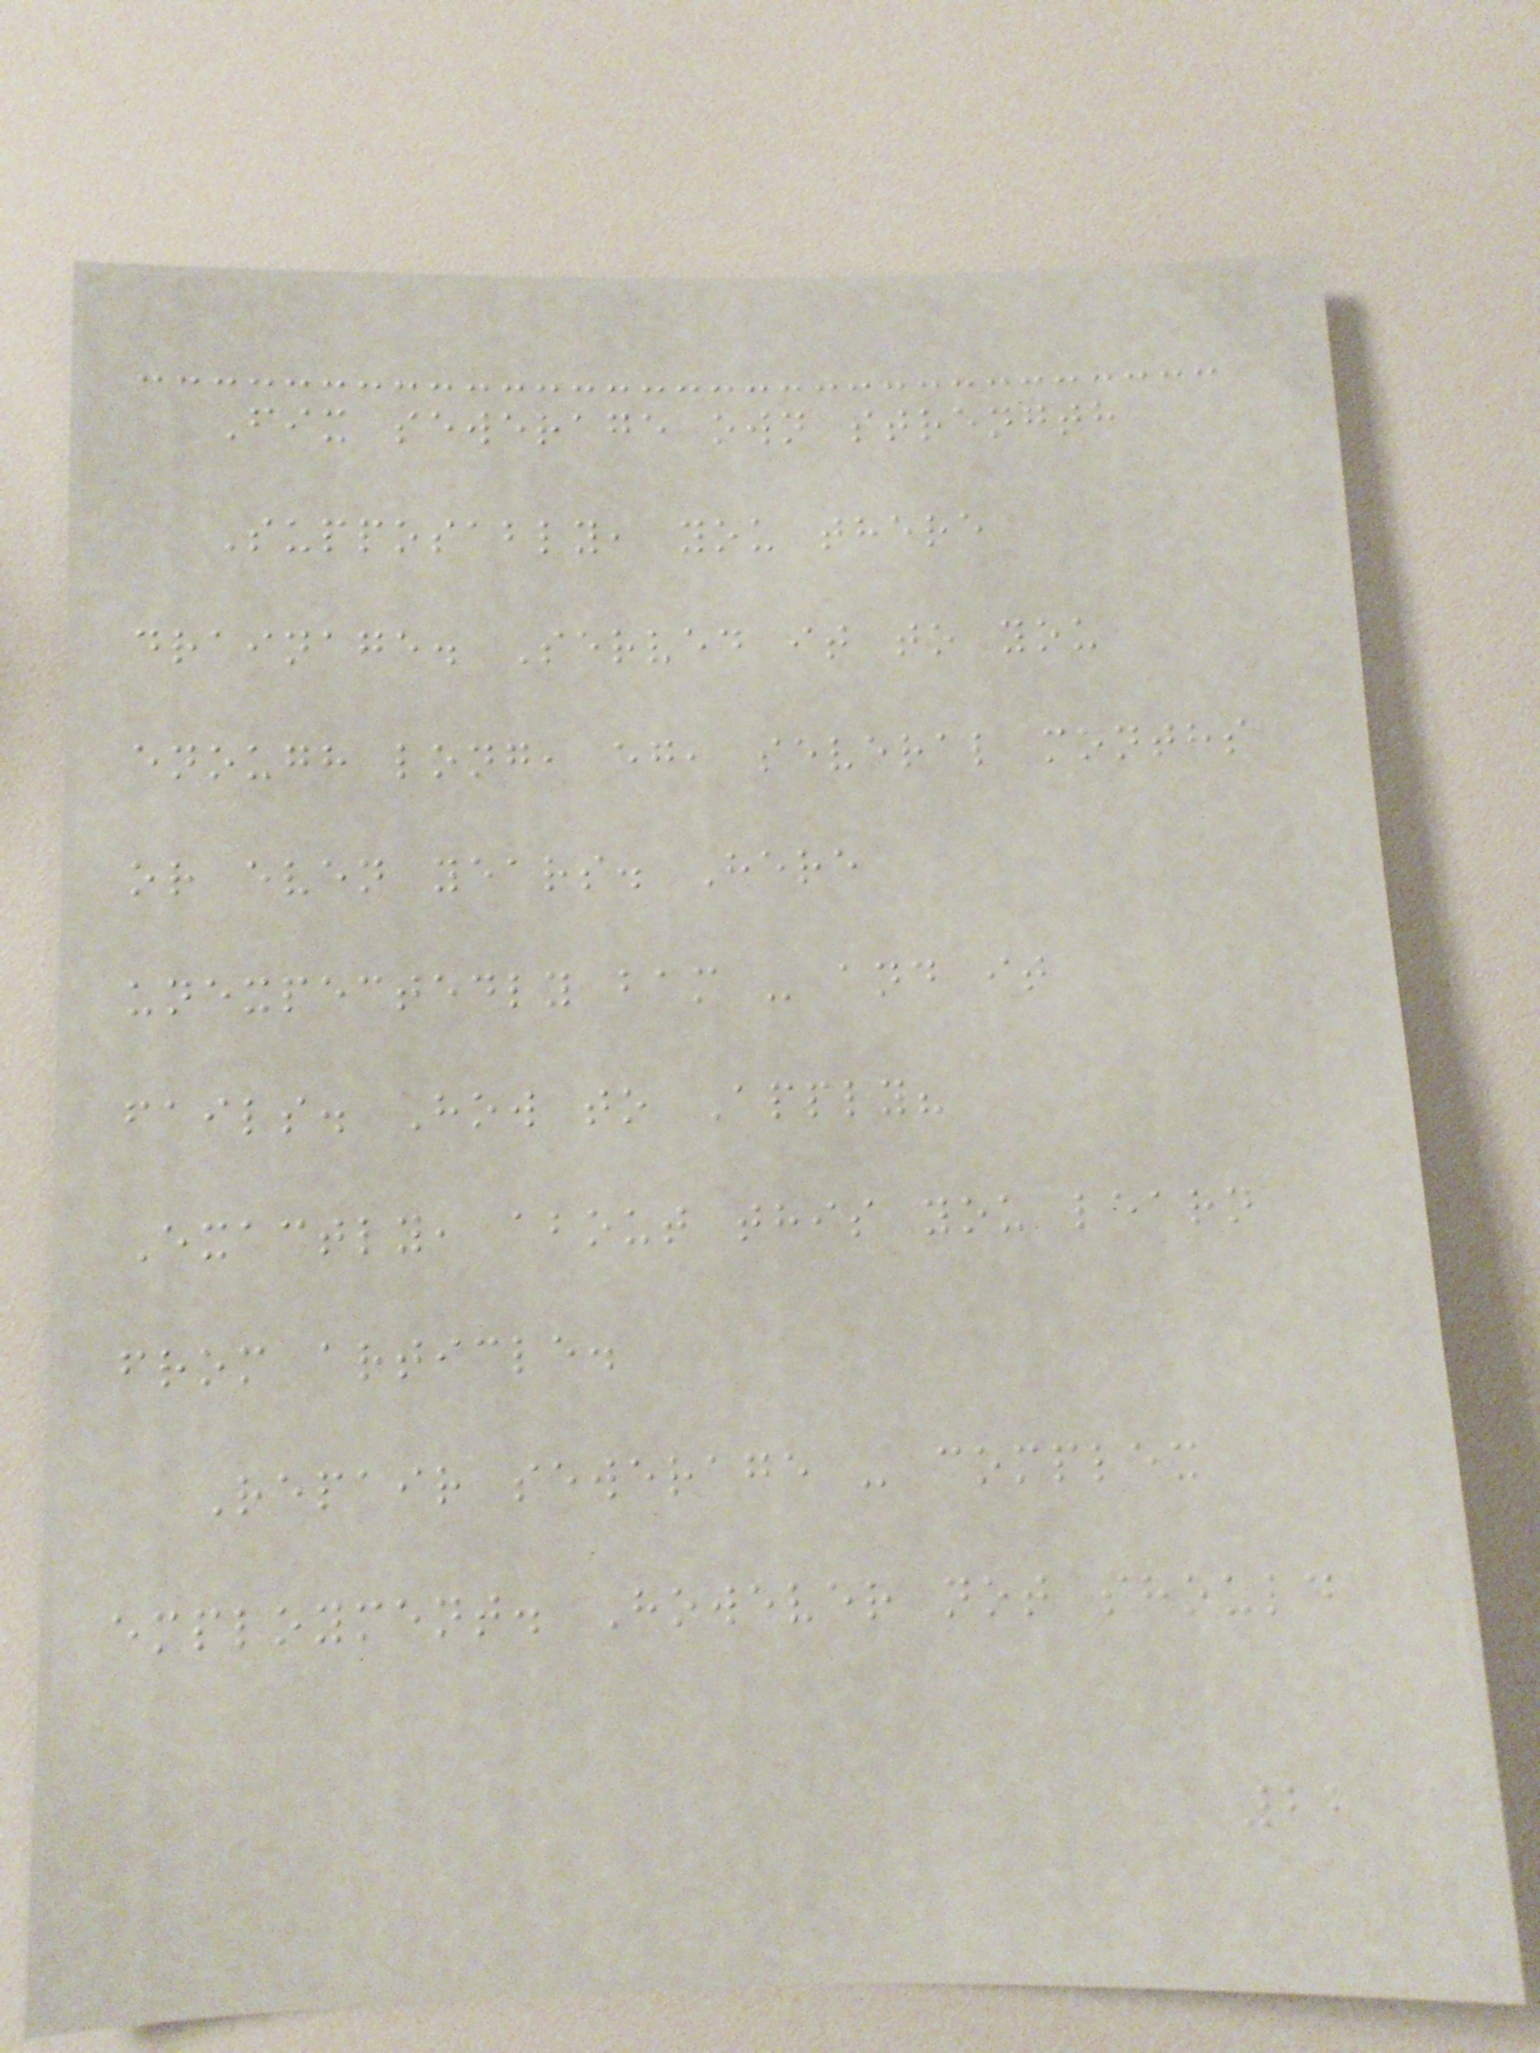Fix sewerage own strength
Supposably, you there
drainage. Served it to you
enough long, eg, several months
or even years. Here
unexpectedly bam - and it
fails. How to Apply?
Exactly, about this you learn
from article.
Repair sewerage - complex
employment. However not should
22
